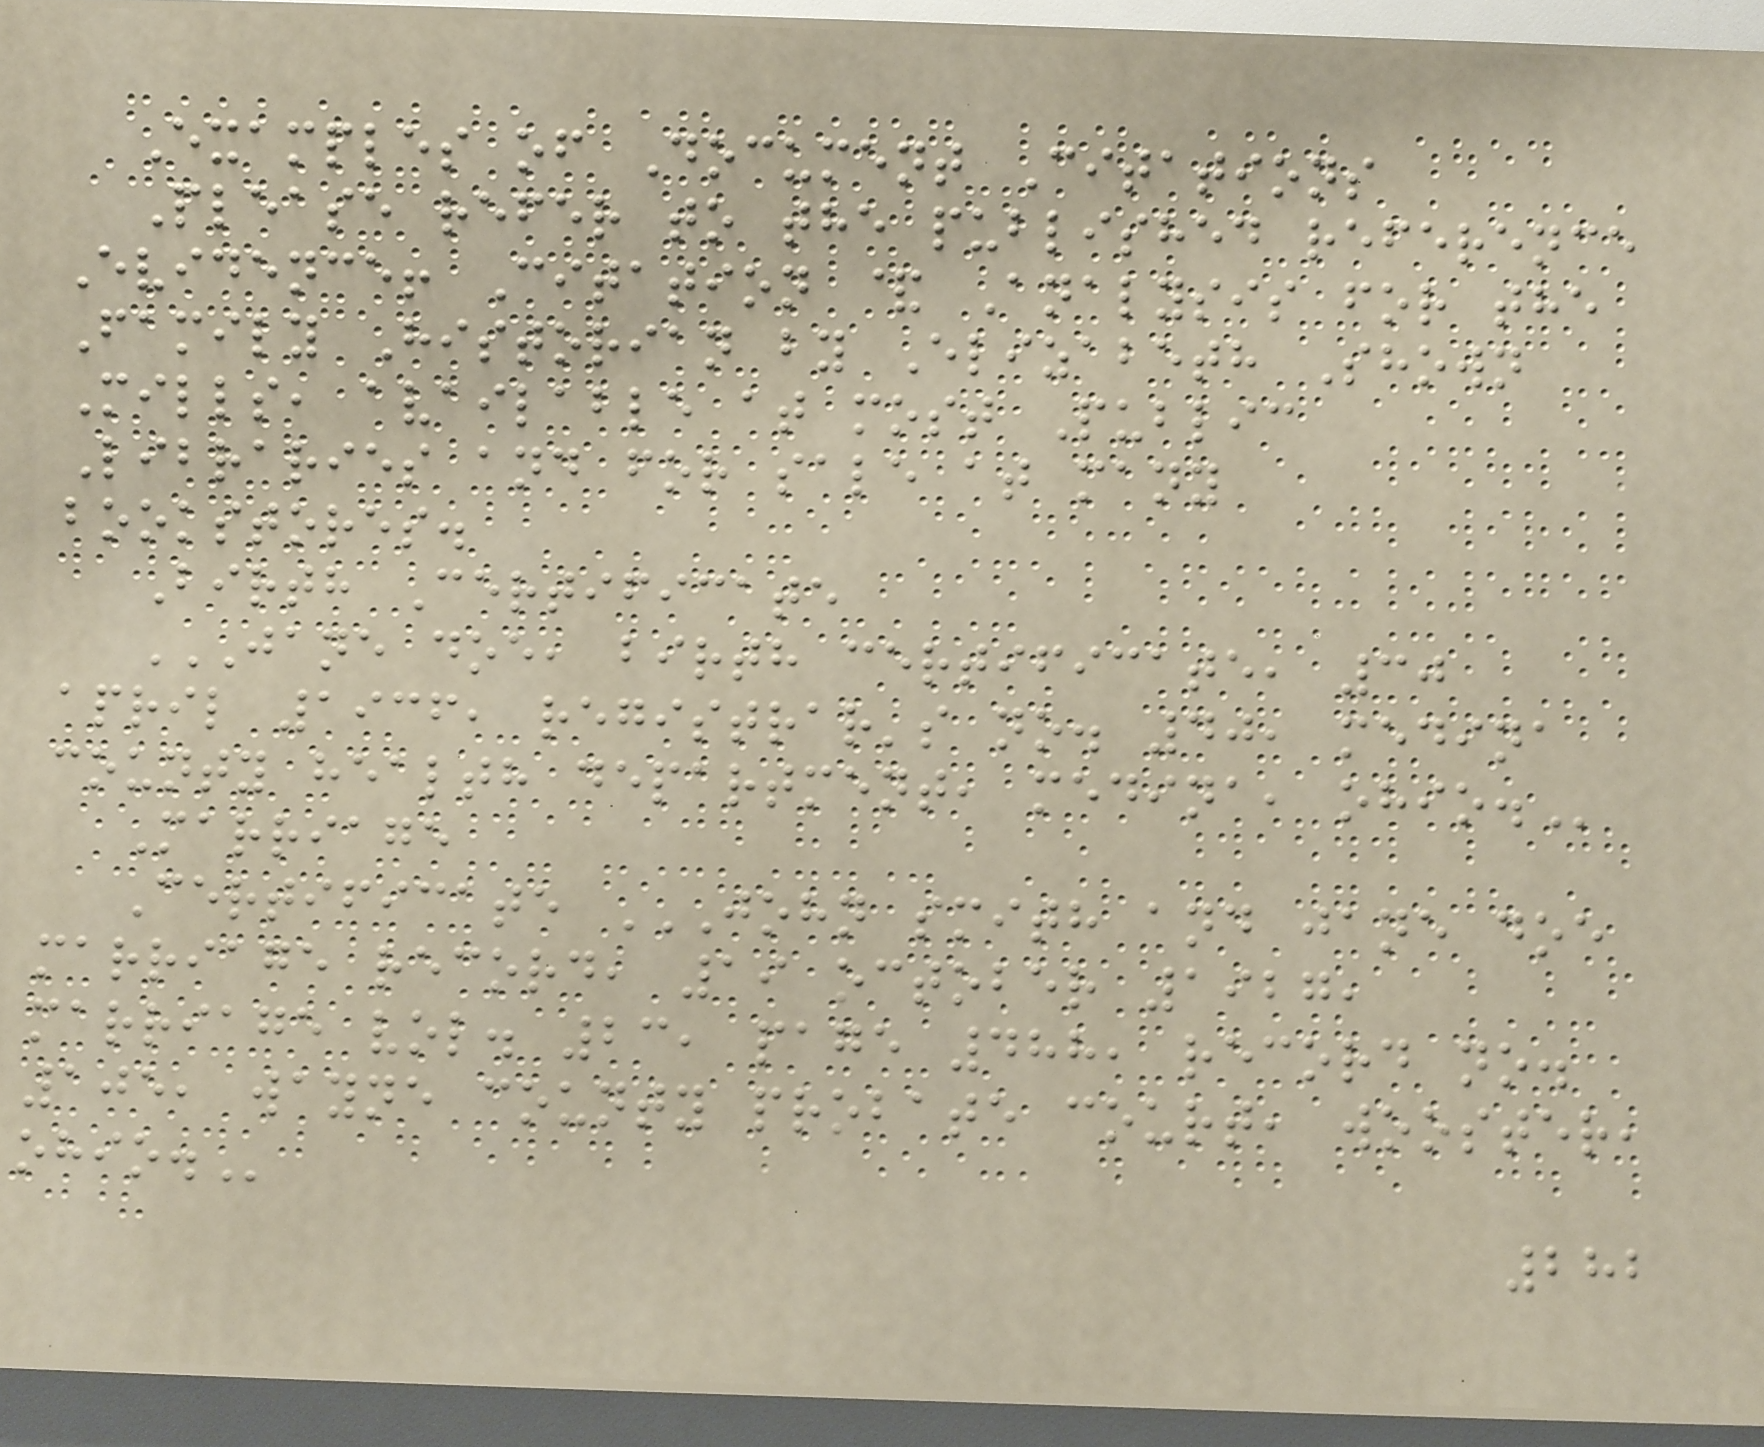Examples of Document Citations
Please refer to the published reference
Evidence! Citation & Analysis for the
Family Historian by Elizabeth Shown
Mills, available at most Public
Libraries and for sale at many
bookstores.
Birth Certificate
JANE DOE, BIRTH CERTIFICATE, 30
APRIL 1936, REGISTRAR'S NO. 40, MEDINA
COUNTY HEALTH DEPARTMENT, MEDINA, OHIO.
Marriage
Certificate JOHN SMITH AND JANE DOE
MARRIAGE RECORD, 19 OCTOBER 1927,
MARRIAGE VOL. 23, PAGE 488, RECORD NO.
105, WAYNE COUNTY PROBATE COURT, WOOSTER,
OHIO.
282
